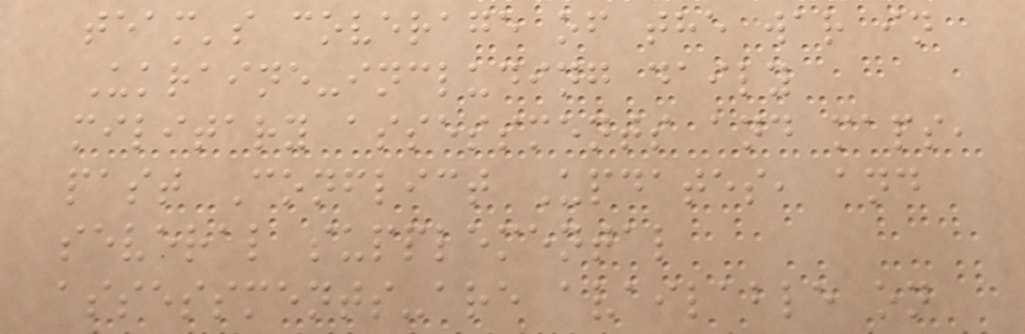team's coverage of the war in
Ukraine-including daily
military assessments and maps,
past Conflict Updates, and
several supplemental
assessments-are available on
